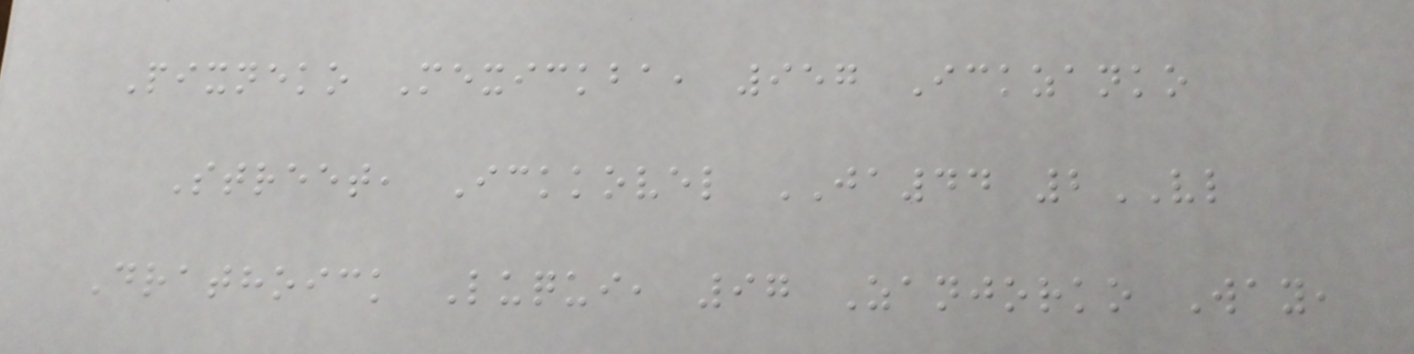Pixneko Mexickba, 957 Ickzanko
Street, Ickkovel JA44 2VL
Drathoick Luqui, 97 Zanjorko Way,
